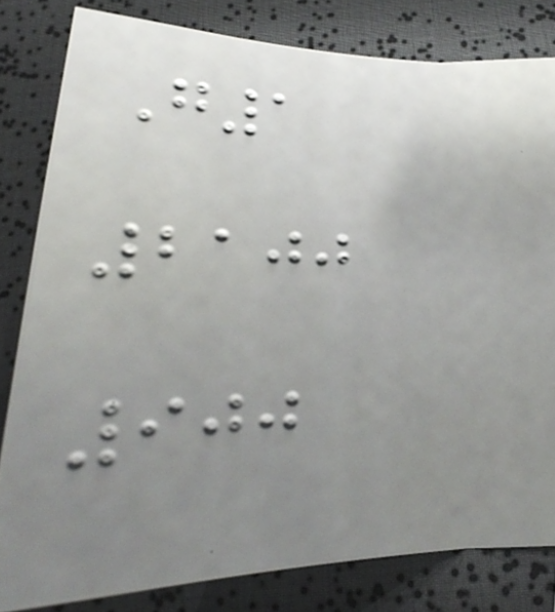G1
2100
900
